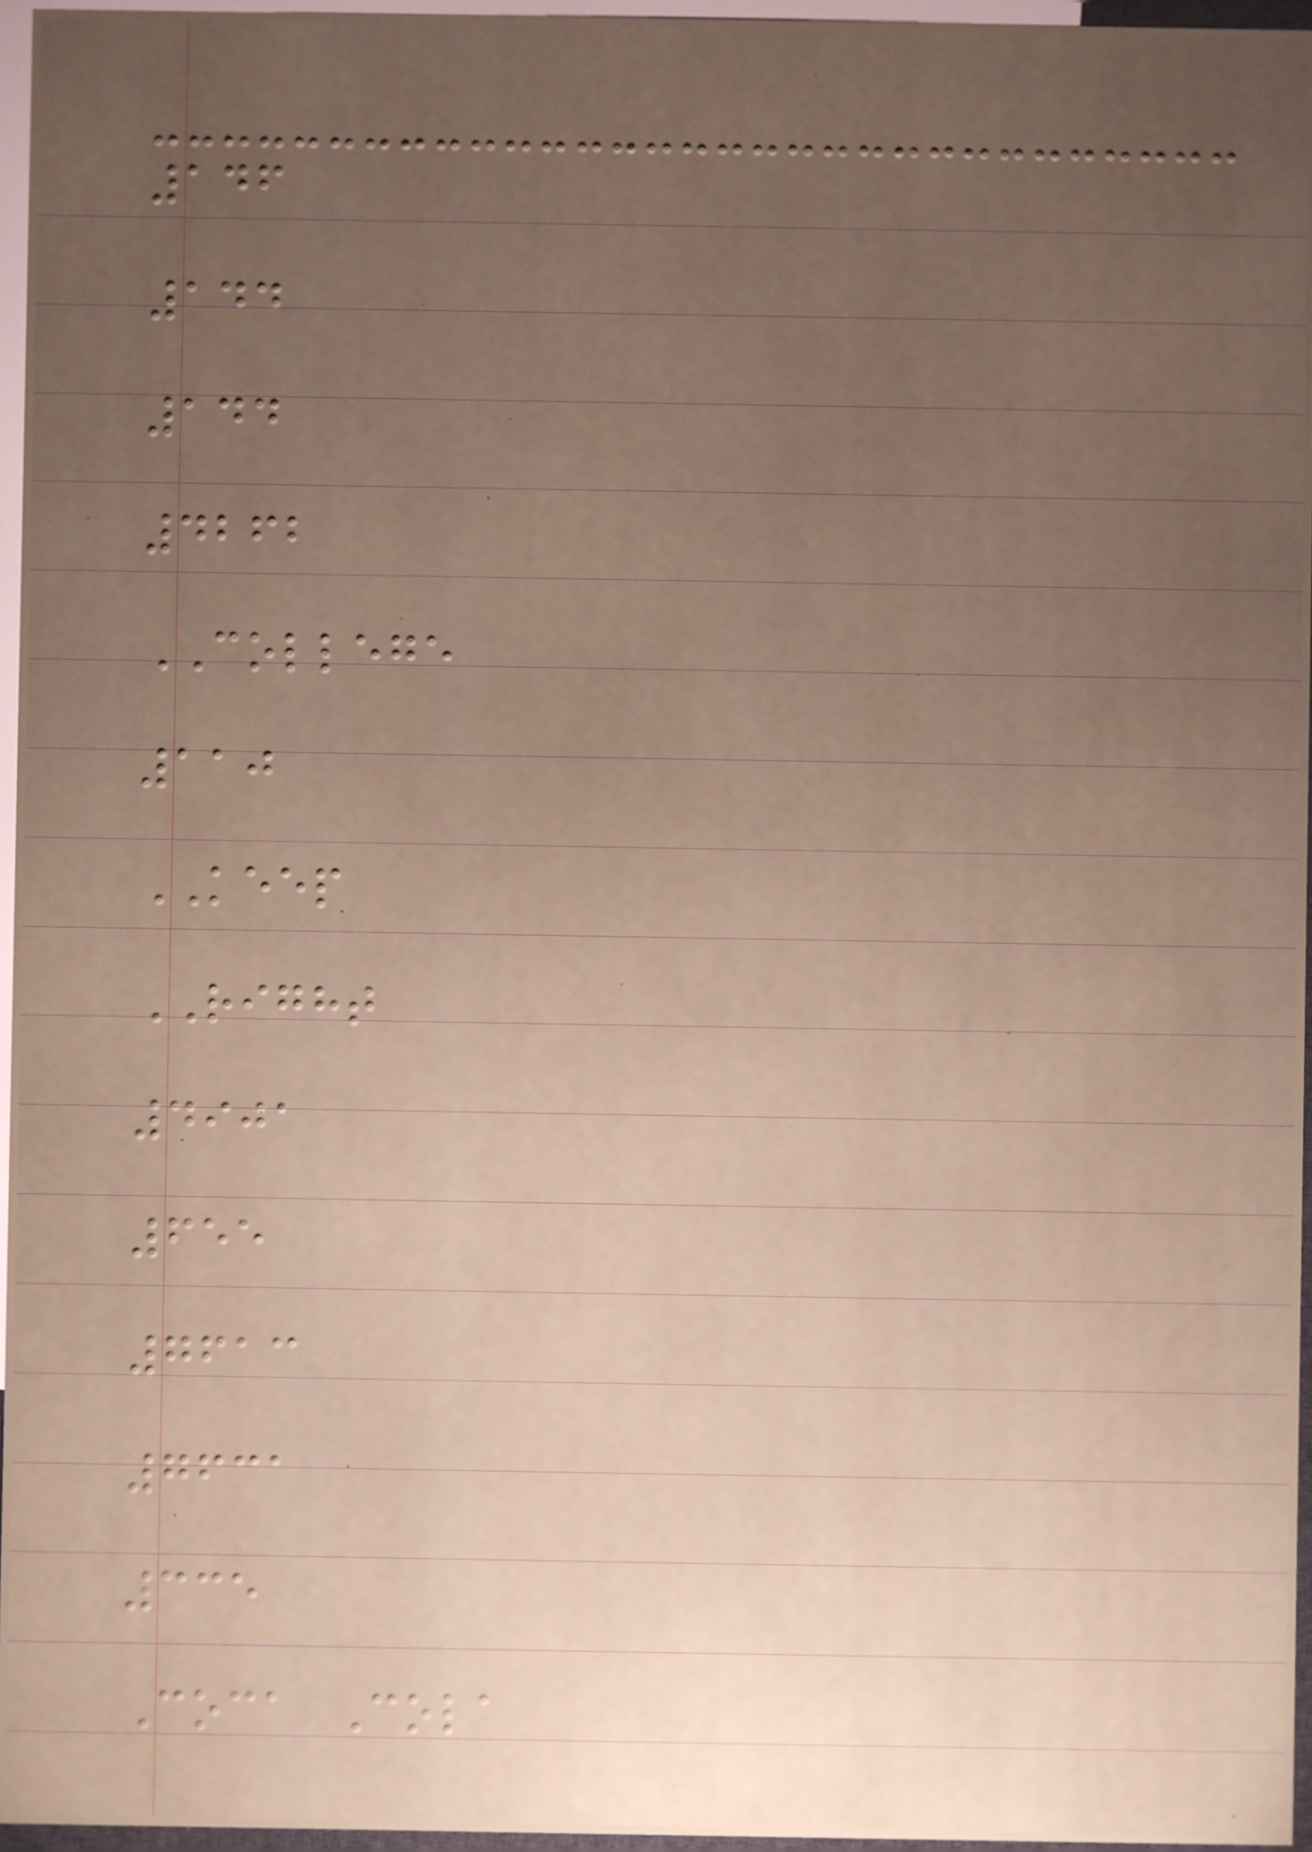146
144
144
4262
COLLEGE
110
KEEP
RIGHT
4901
655
7613
7631
335
Coca Cola
